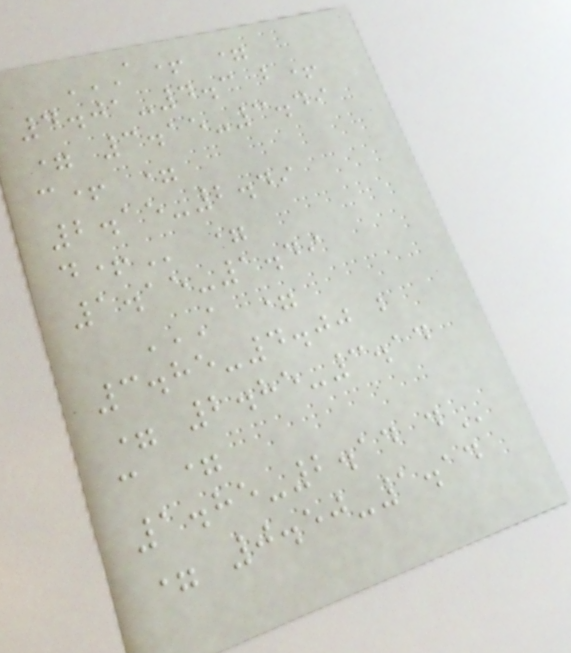A+ =
4.01-4.3 B+
= 3.15-3.49
C+ =
2.15-2.49
D+ =
1.15-1.49
A =
3.85-4.00 B
= 2.85-3.14
C =
1.85-2.14 D
= 0.50-1.14
